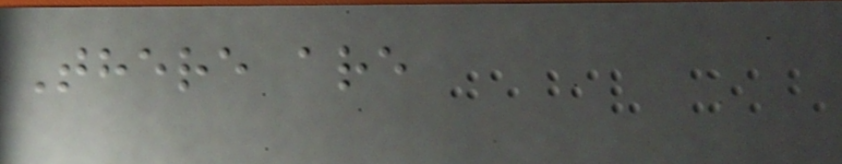There are
